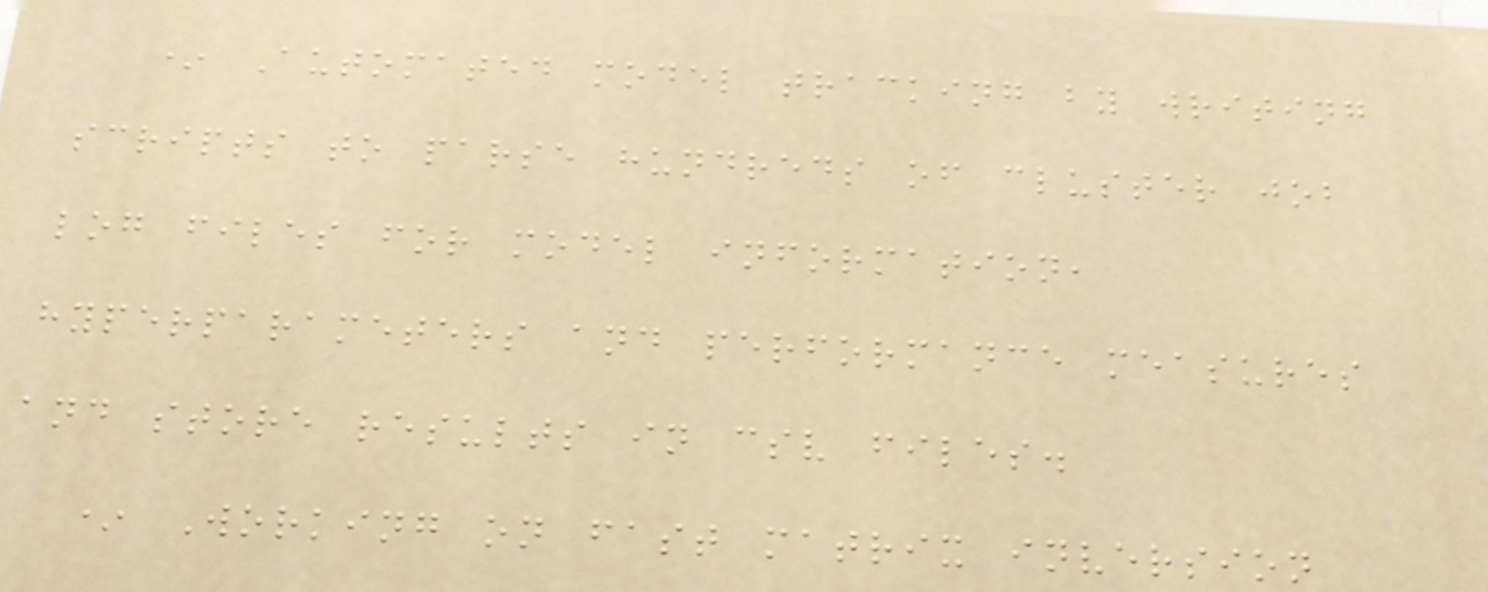* Automated model tracking by writing
scripts to parse hundreds of cluster job
log files for model information,
hyperparameters and performance measures
and store results in csv files.
* Working on fast matrix inversion
